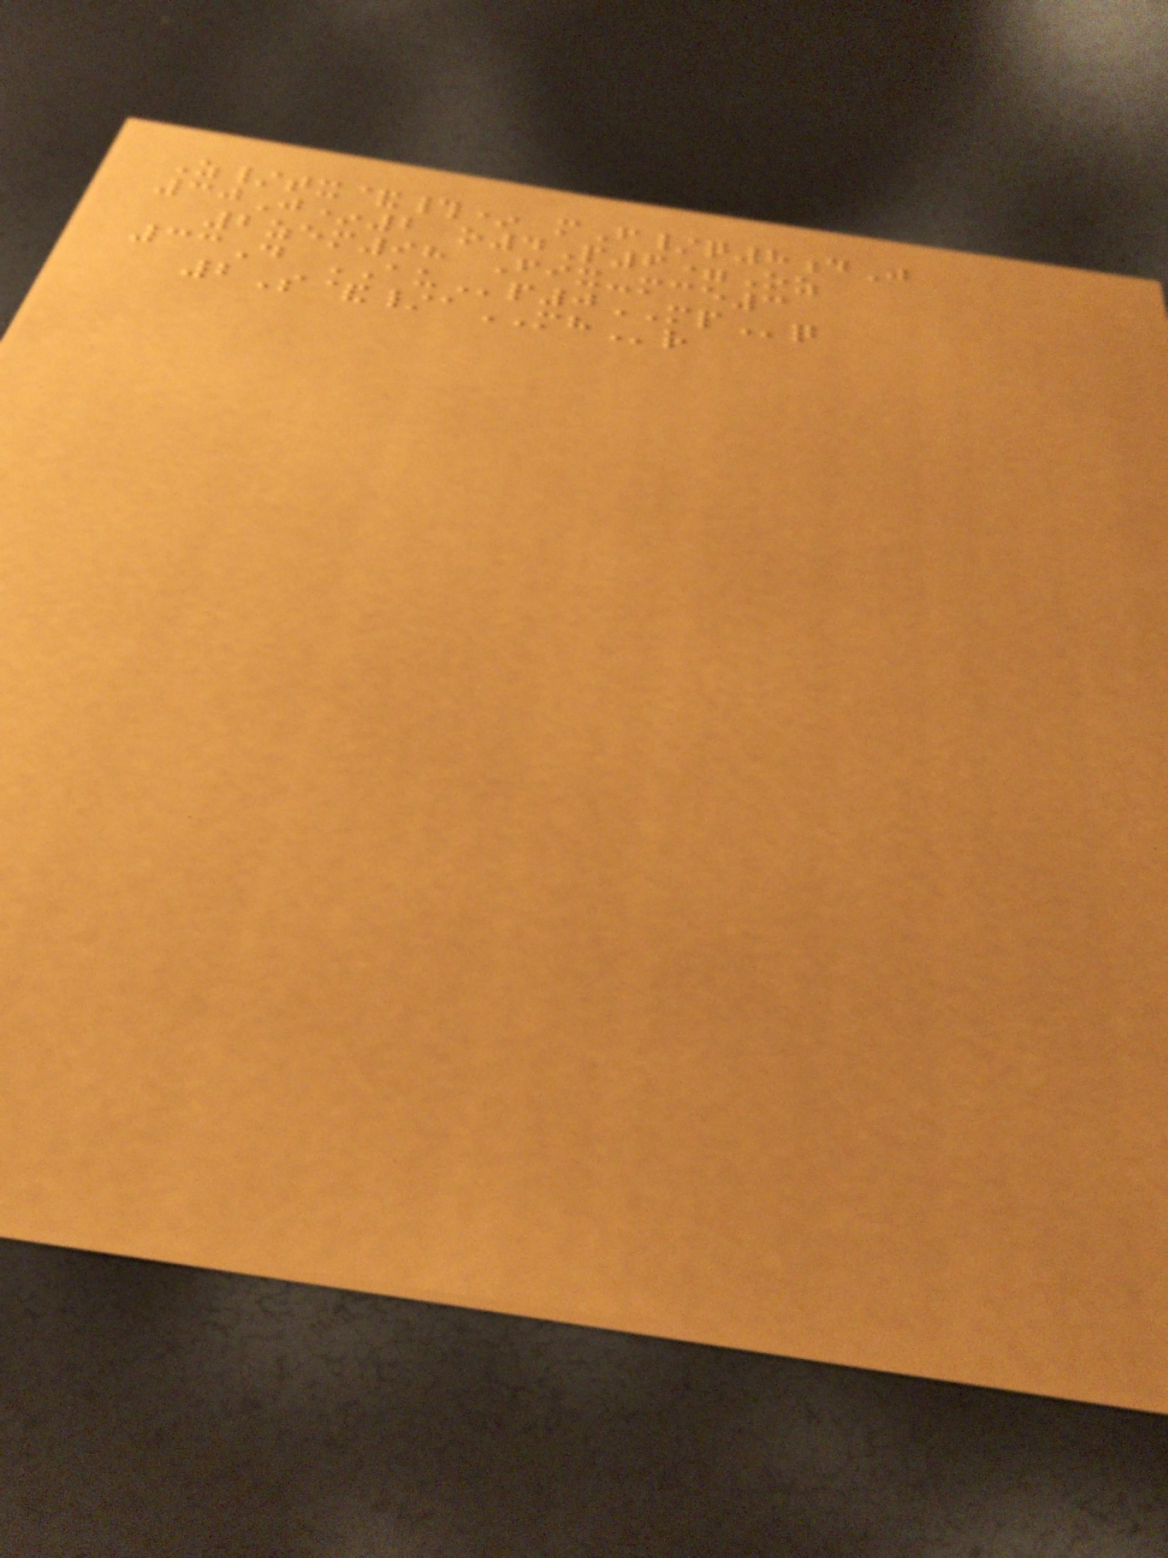Z/tx&#* mF/q8dJ
30J*2 o4P6=Oz
2zem98 Fix-mce3
33D AUp0MPq
2S&/aMHr
